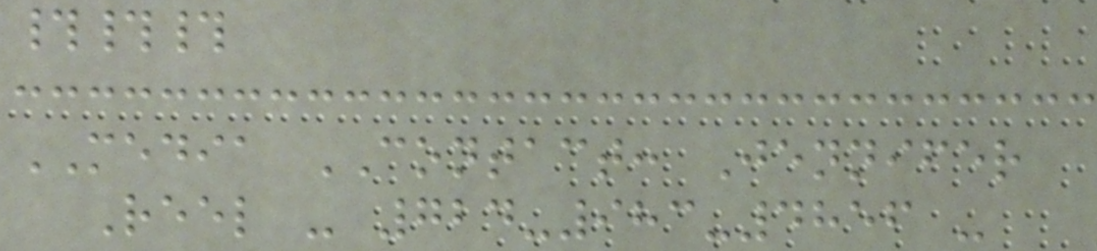###
MEDIA CONTACT: Jennifer
Reel - 724-983-4856 -
